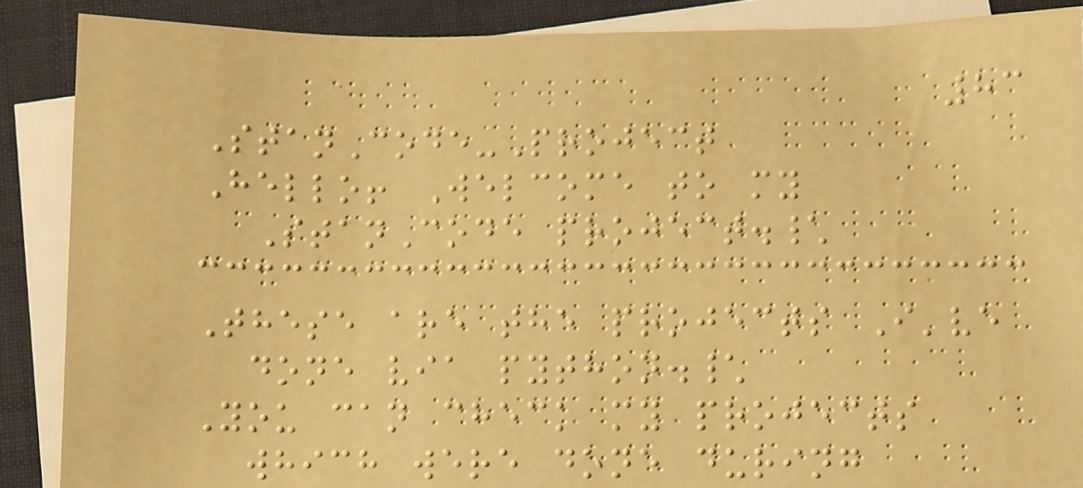83
StanCode-Project
Hello! Welcome to my
StanCode project.\
These are the projects I've
done via python.\
You can check my projects
which were done during
